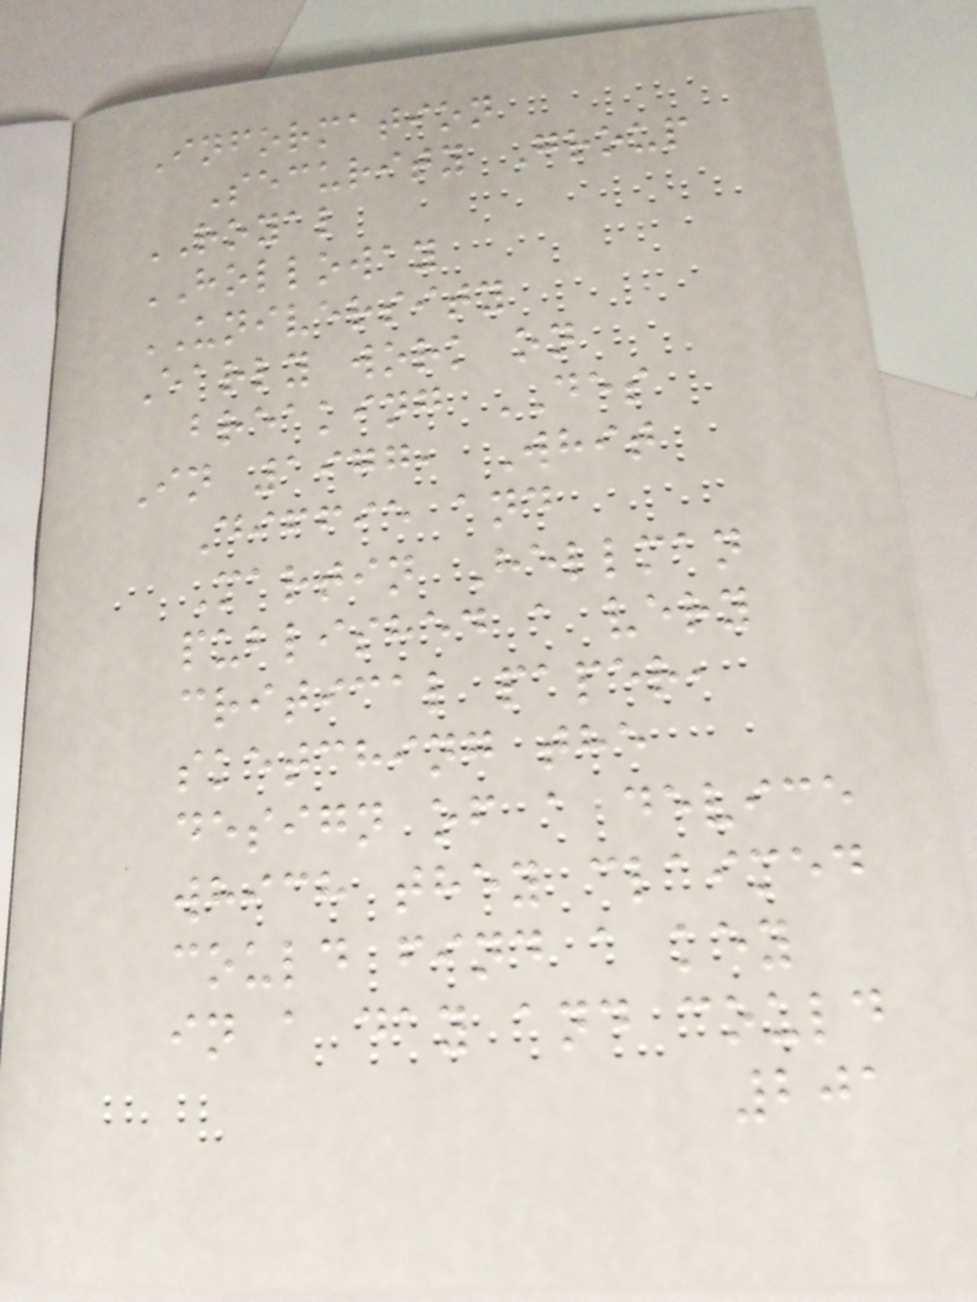Information
Security Group
ROYAL
HOLLOWAY
UNIVERSITY
Early work on
breaking DES
In 1977, Whit
Diffie and
Martin Hellman
published a very
critical paper,
sketching the
design of a device
which they claimed
could find a key
in a day and could
201
